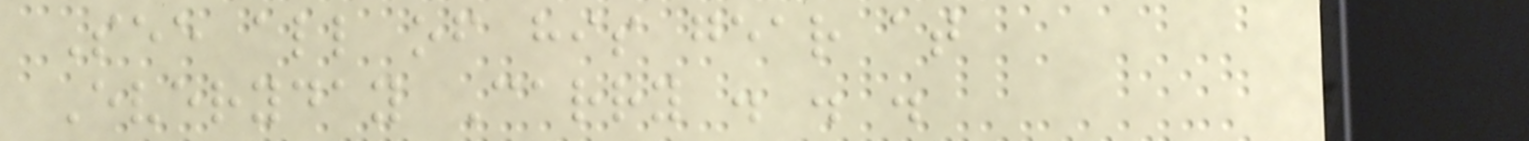See all of his gear at
Everyday Carry . . .
